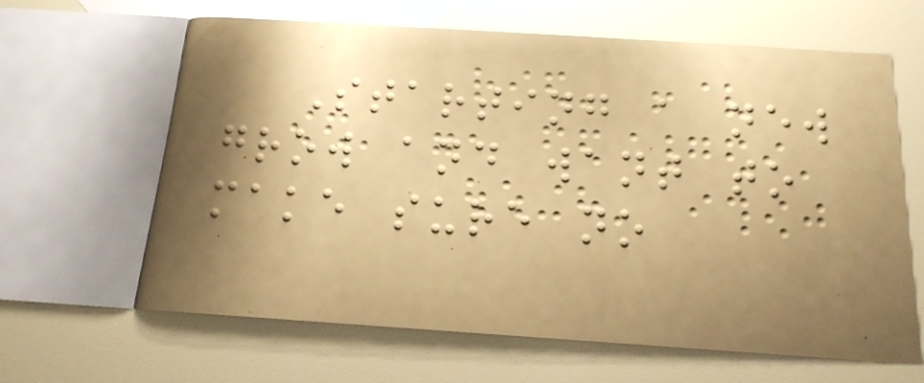Starting a new
grow and want to
make sure no
